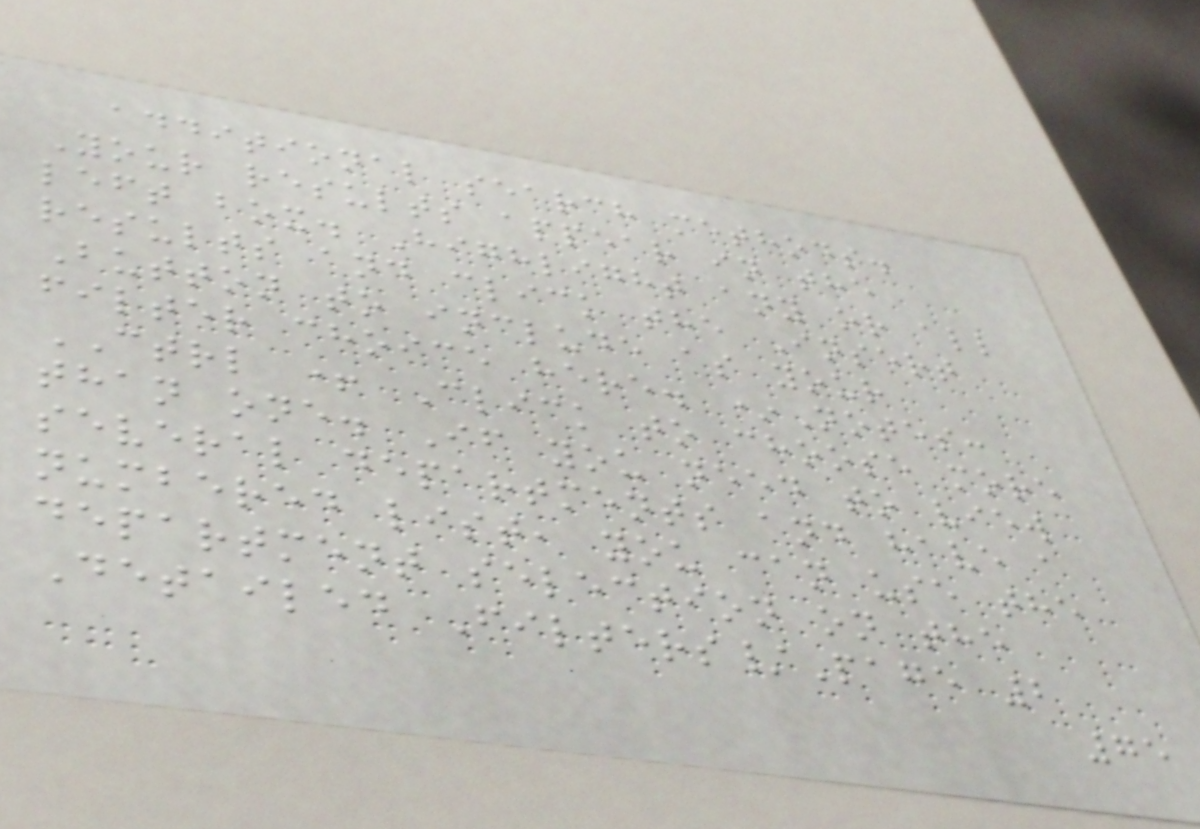additional search methods.
Your results appear in the
left box. Highlight any or all
results and click the Insert
Button to include as your
filter choice here. *Notes:
CTRL + Click to choose more
than one. If you need to view
several departments and have a
numbered list, you can use the
department selection on the
Detailed Filters/Page 2
75
